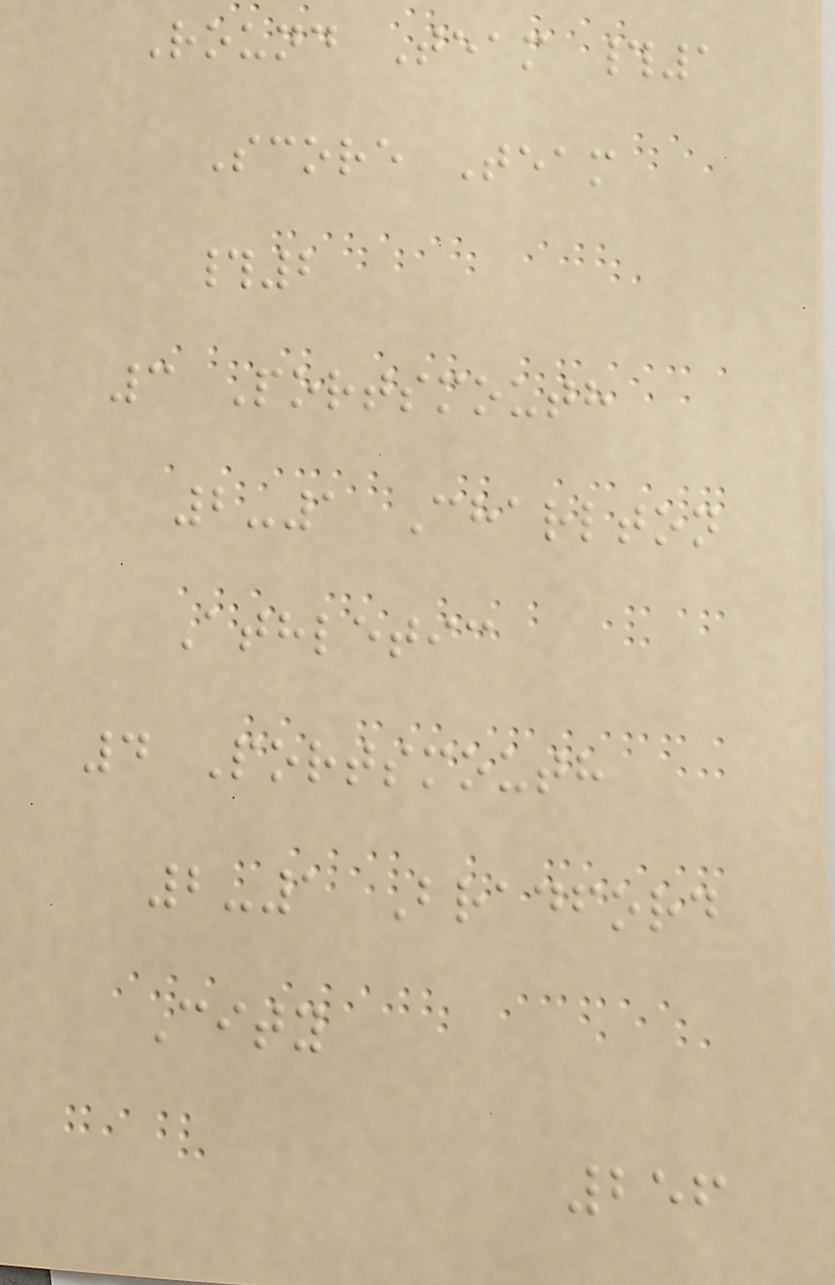Round Team #1
Score Team
#2
3 Portsmouth
2-1 Charlton
Athletic
4 Portsmouth
2-1 Bradford
City
256
